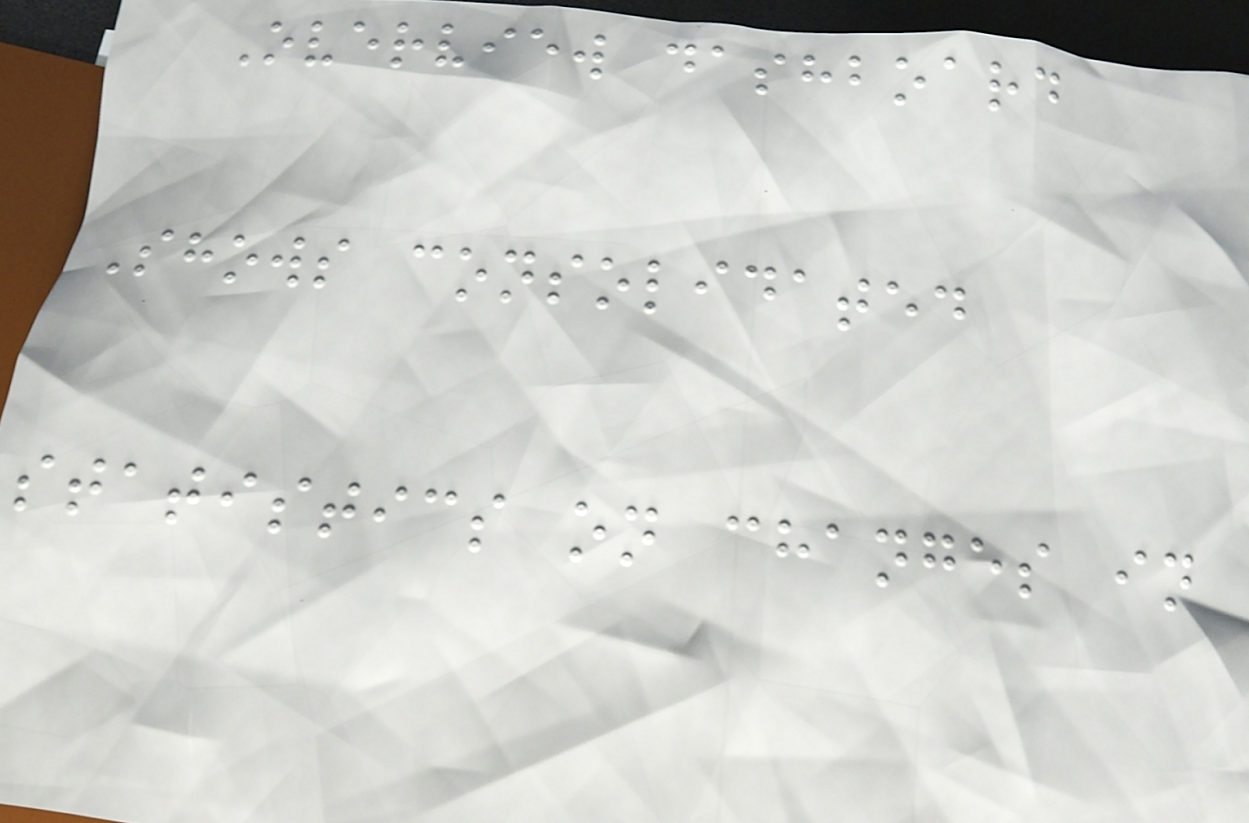Overview dashboard
Shows consolidated
statistics on changes in
